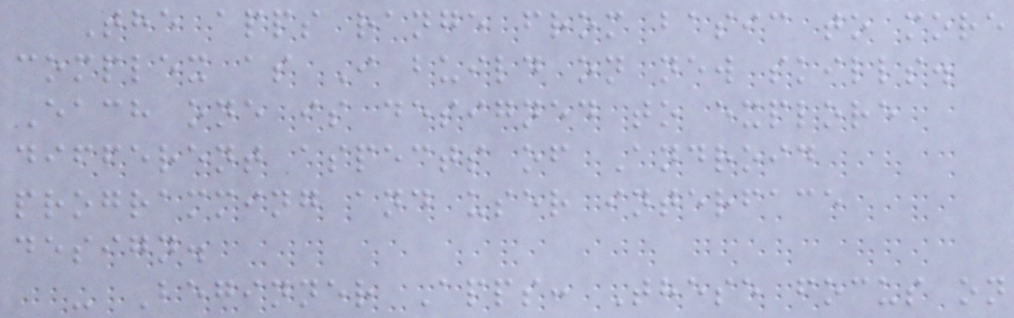The apps range from basic to more
complex as I build on new skills.
Each one is designed to explore
different aspects of Android
programming and user interface
design.
- Beginner Apps: These focus on
